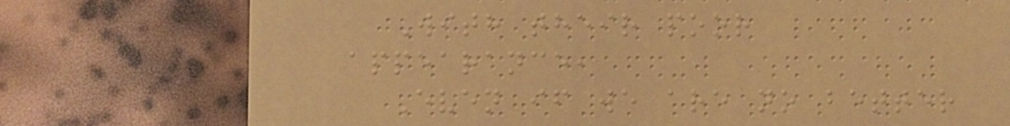With their poor
appearance,
Even if we are no better
